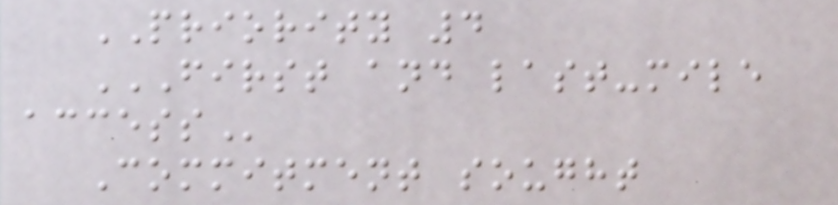PRIORITY 4
FIRST AND LAST-MILE
ACCESS
Commitment sought
